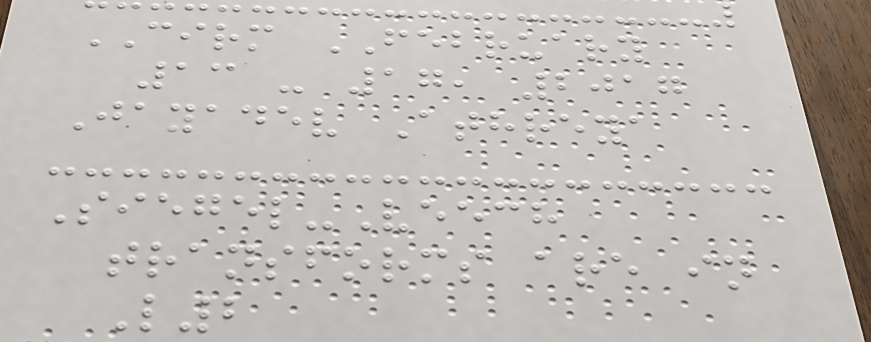CIRM FEBRUARY
13 - 17, 2017
Jayadev Athreya
Siegel-Veech
transforms are in
L2
